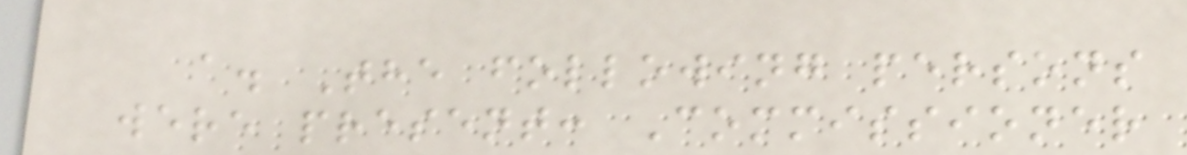a. The following persons
were present: Commissioner
